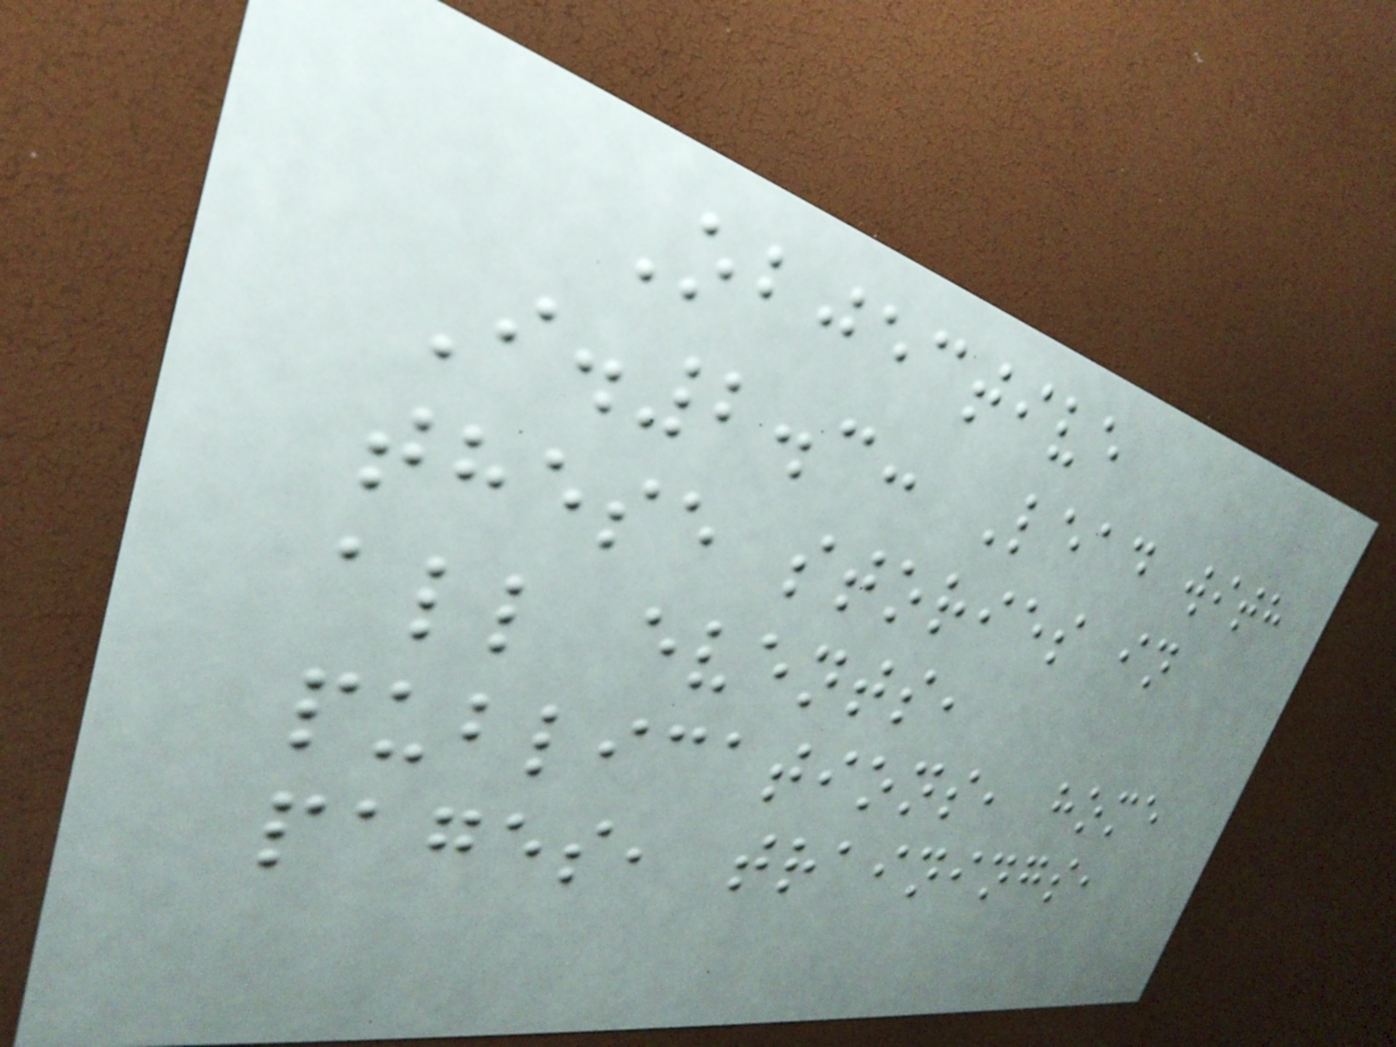Objective
I.2.3: Lead with
these stories in
all events,
publications, home
pages, trainings,
